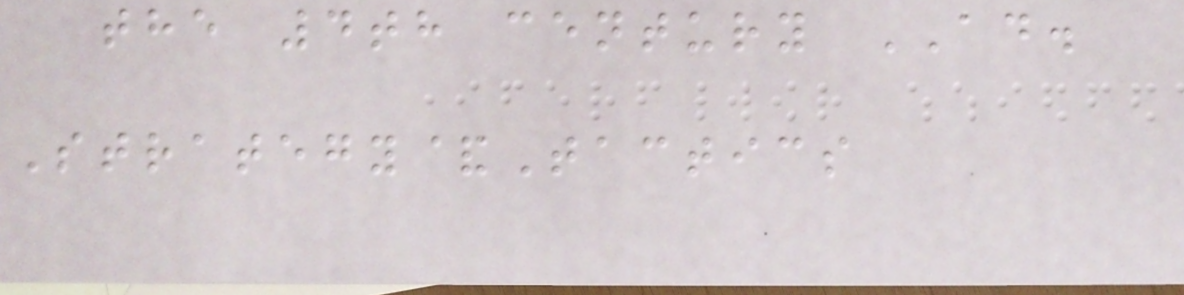the 4th century AD.
Strategy&Tactics
